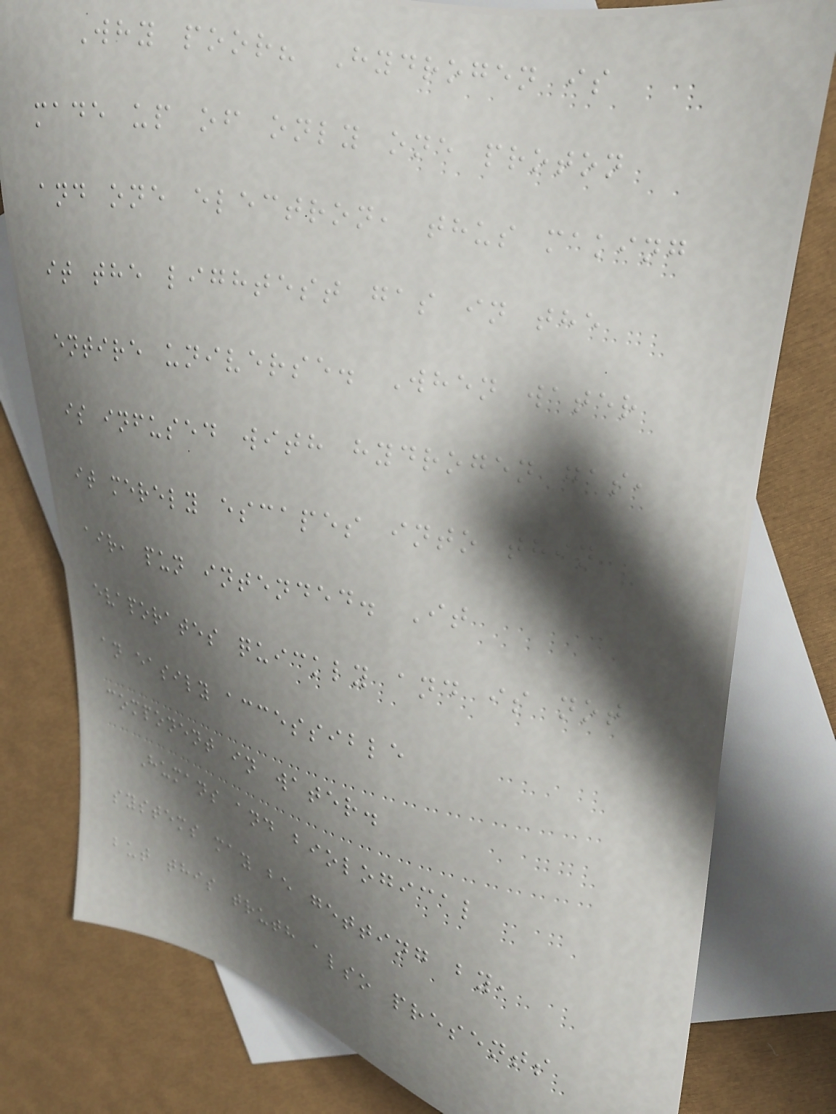Why poor? Hydrogen is
made up of only one proton
and one electron, thus making
it the lightest gas in the
entire universe. When water
is infused with hydrogen gas,
it merely escapes into thin
air, pun intended. It
evaporates quickly and is not
an easily accessible
component in water.
Humans and biological
systems may be getting by,
but this truth also presents
